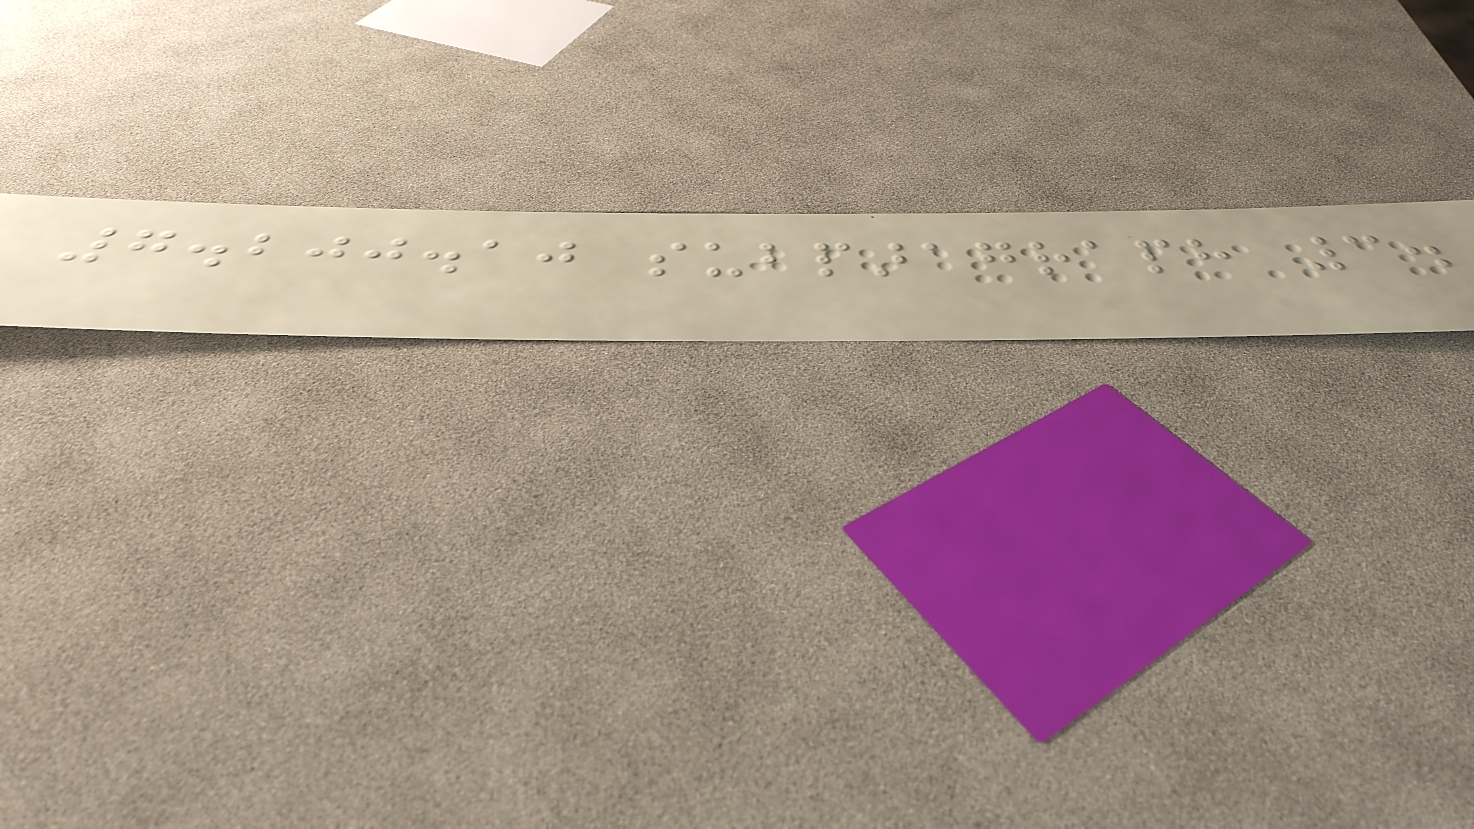7.200.10 subparagraph 3.
